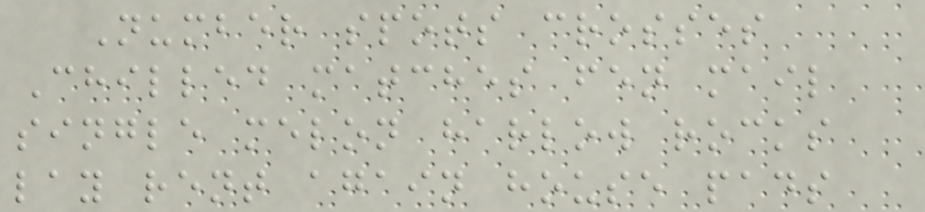Number spots crosses
Chilled matches fen mail
single melon harlow rocks
lay rent again house pads
